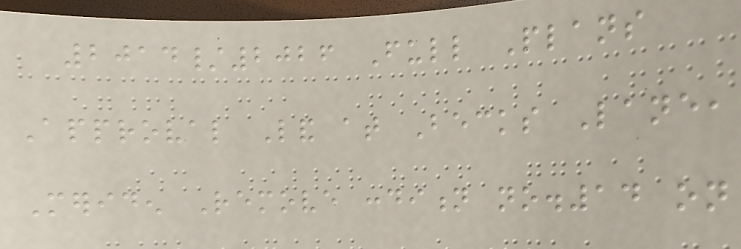2014/2026 Full Plans
Approval Land at Becks Lane,
Meriden Remove condition no.14 on
